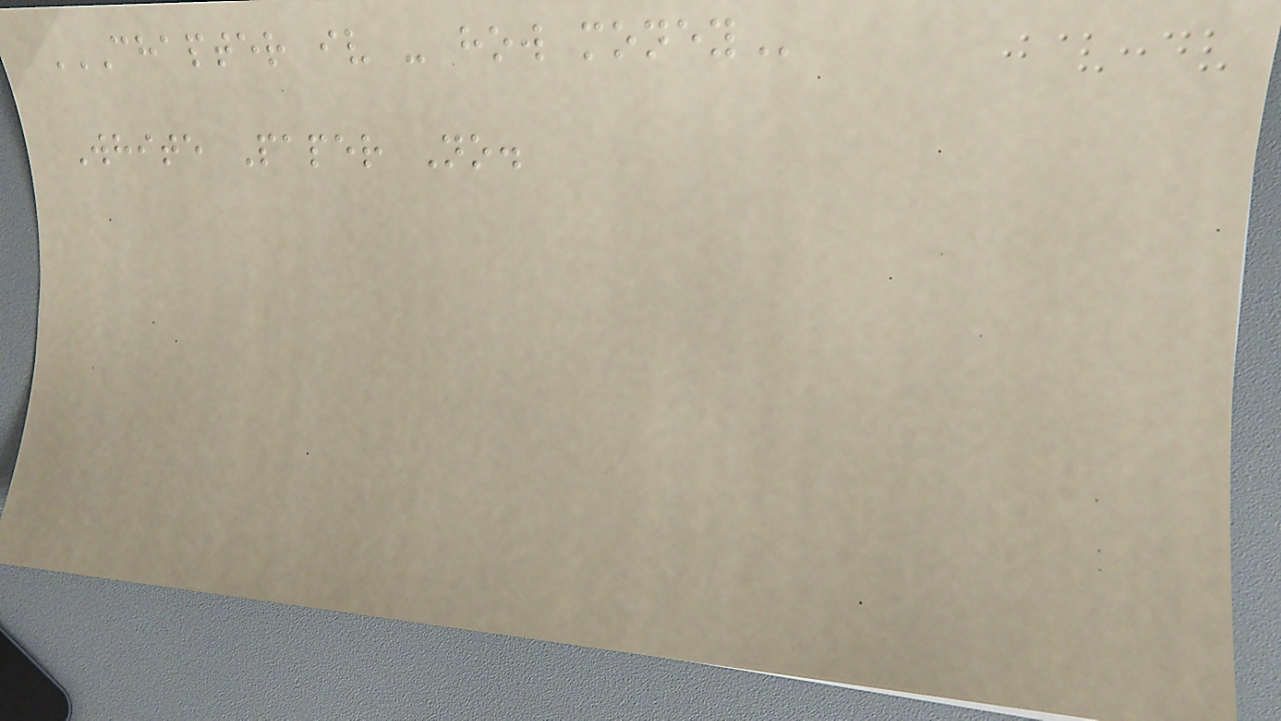CHAPTER IV - HOW MONEY
White Paper No.
